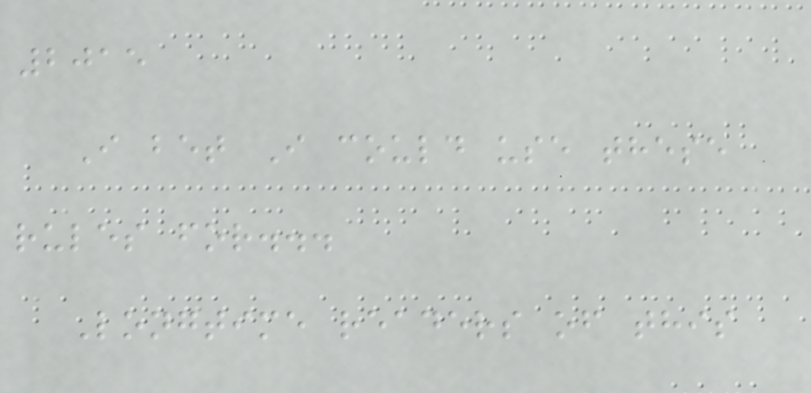2015
I bet I could use these
rules for...
Longtime readers of this
